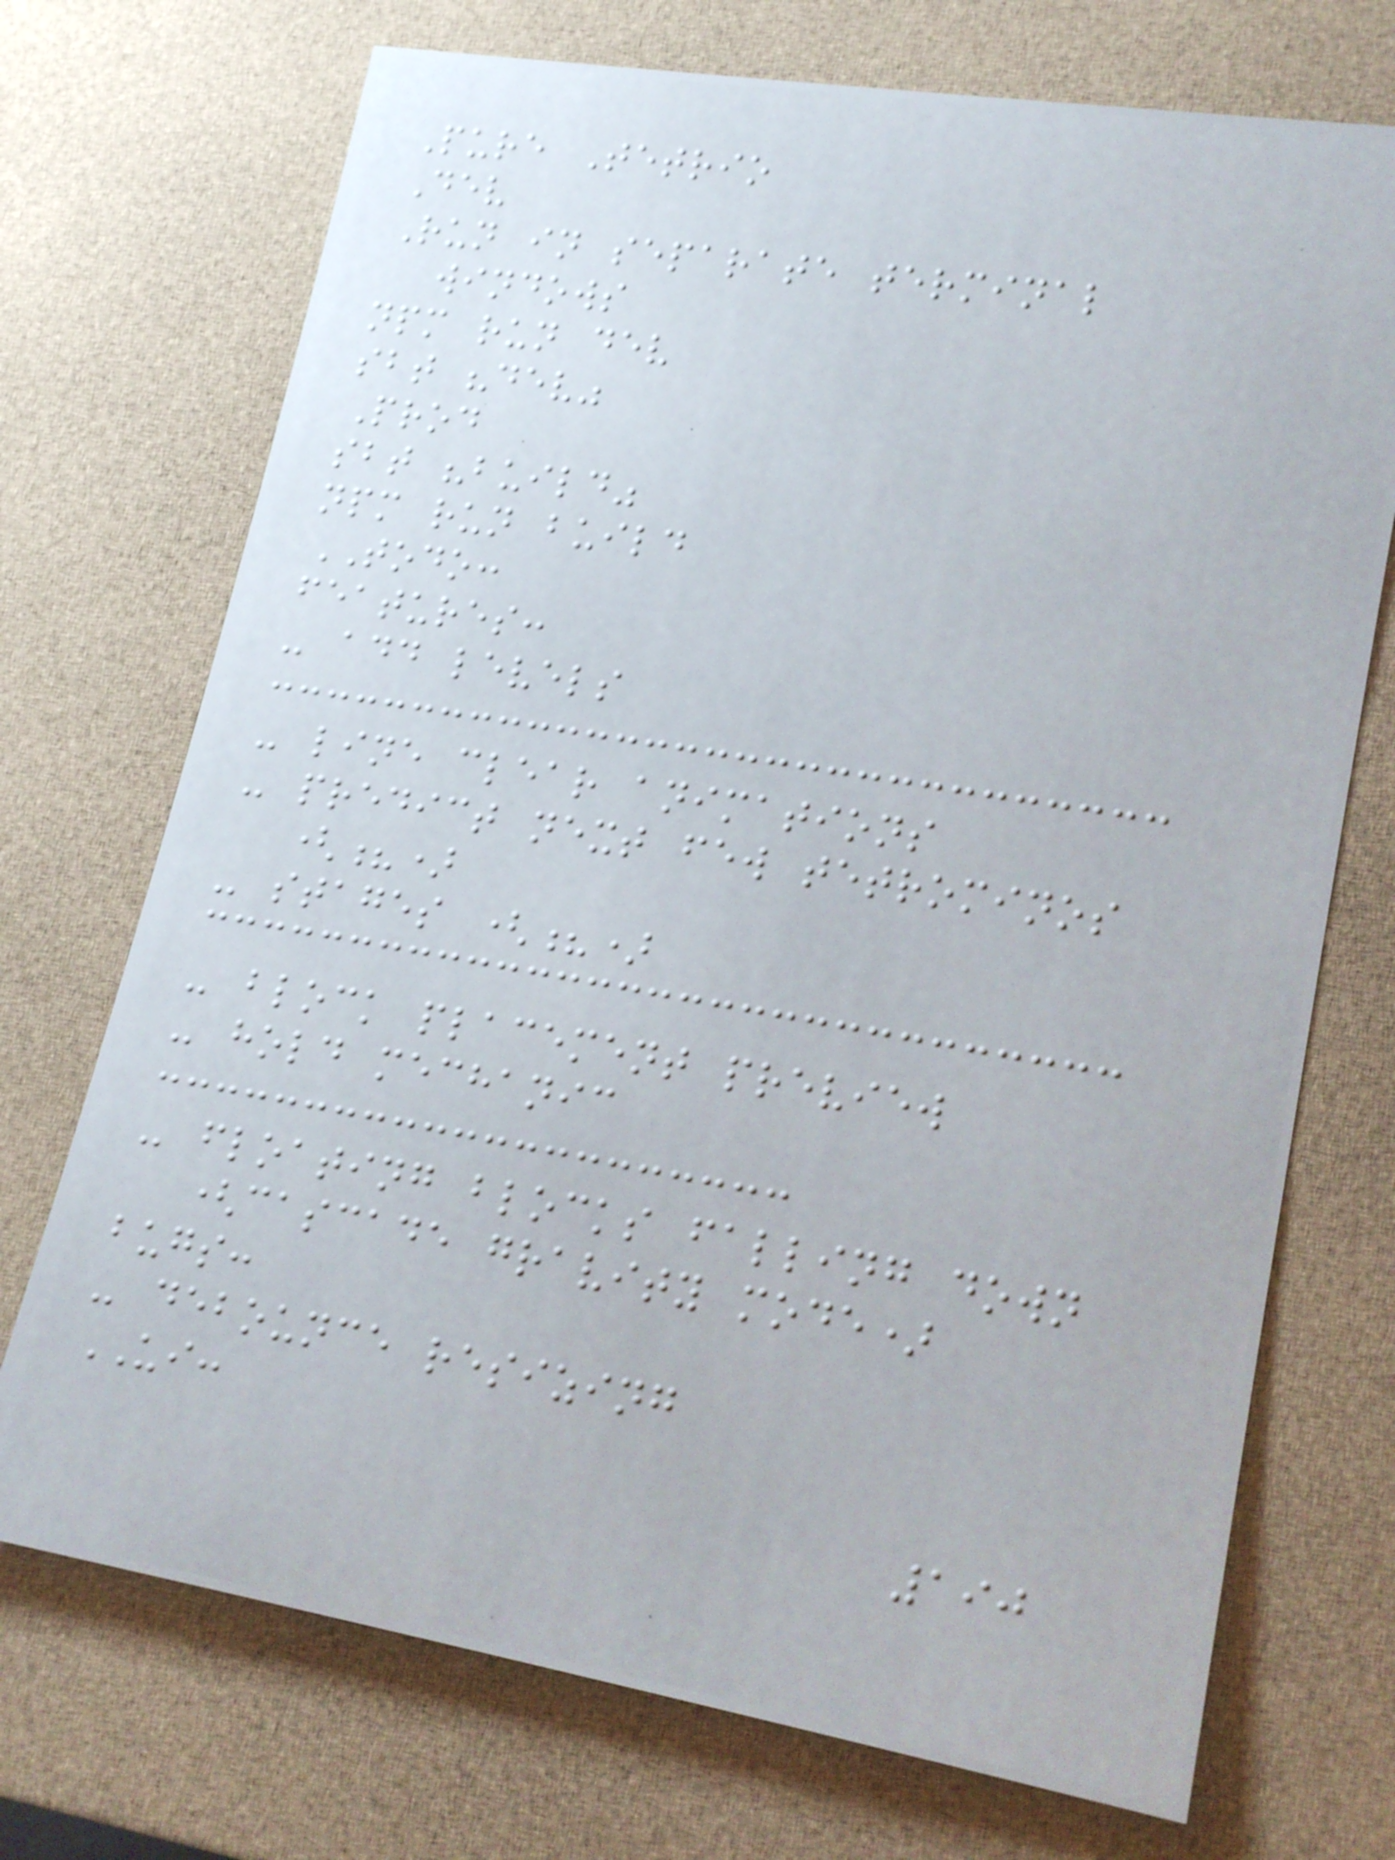Pure Tetrio
Dev
Run in separate terminal
windows
npm run dev
sbt "dev"
Prod
sbt "build"
npm run build
TODO:
features:
- add levels
- line clear animations
- predict next few tetrominos
(?)
- stages (?)
- block placement preview
- hold mechanic
- floating blocks falling down
(cascade gravity mode)
bugs:
- debounce resizing
UI:
190
